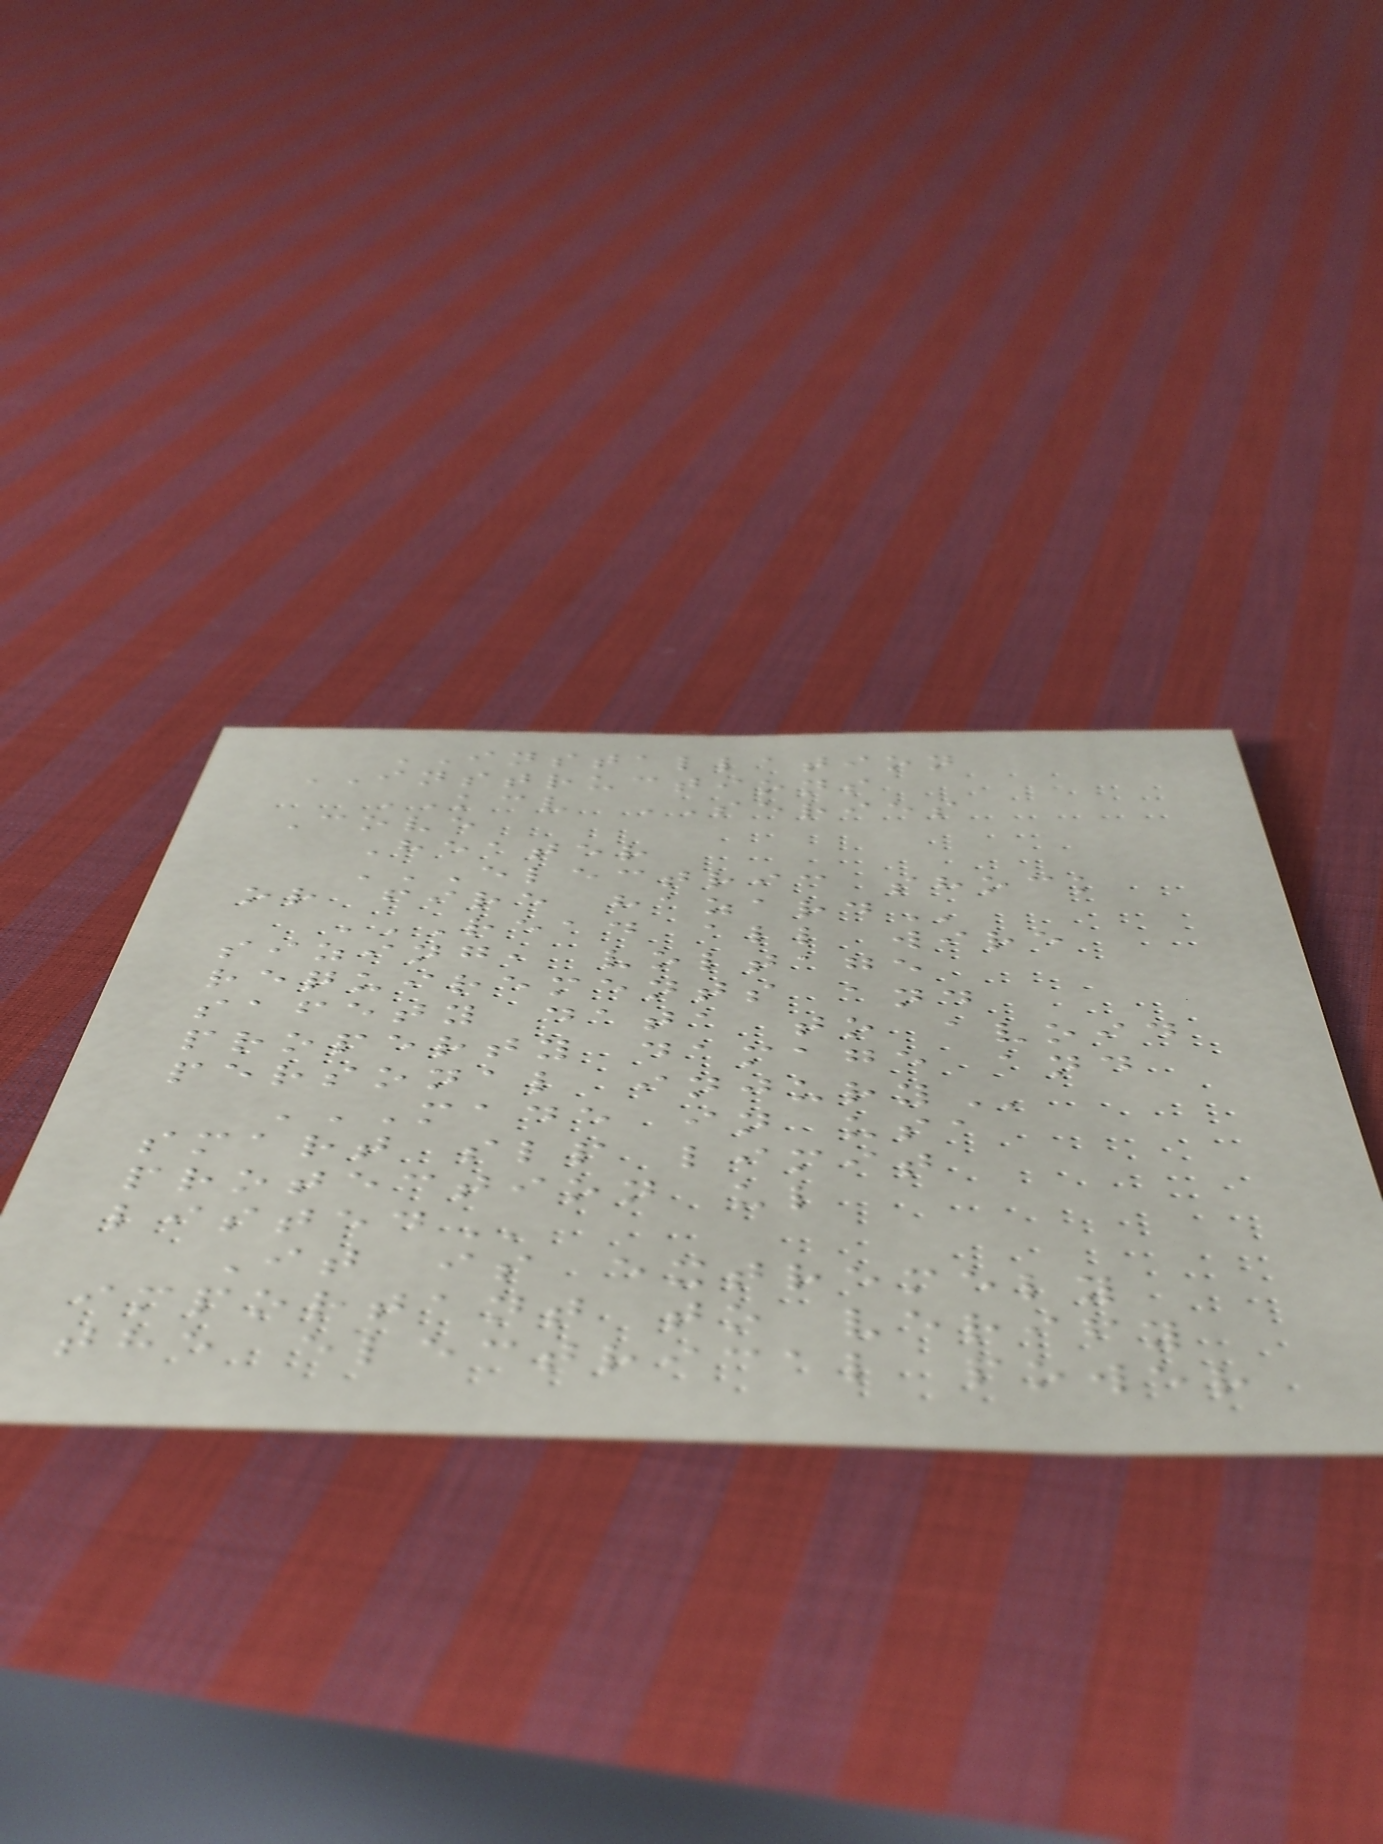INSTALLATION
INSTRUCTIONS
KCV SERIES
Cove
Heater
ELECTRIC SHOCK
OR FIRE HAZARD
READ ALL WIRE
SIZING, VOLTAGE
REQUIREMENTS AND
SAFETY DATA TO AVOID
PROPERTY DAMAGE AND
PERSONAL INJURY
MADE IN USA
SMART SLP LIMIT
PROTECTION UL
LISTED
It is extremely
important to verify
the electrical power
